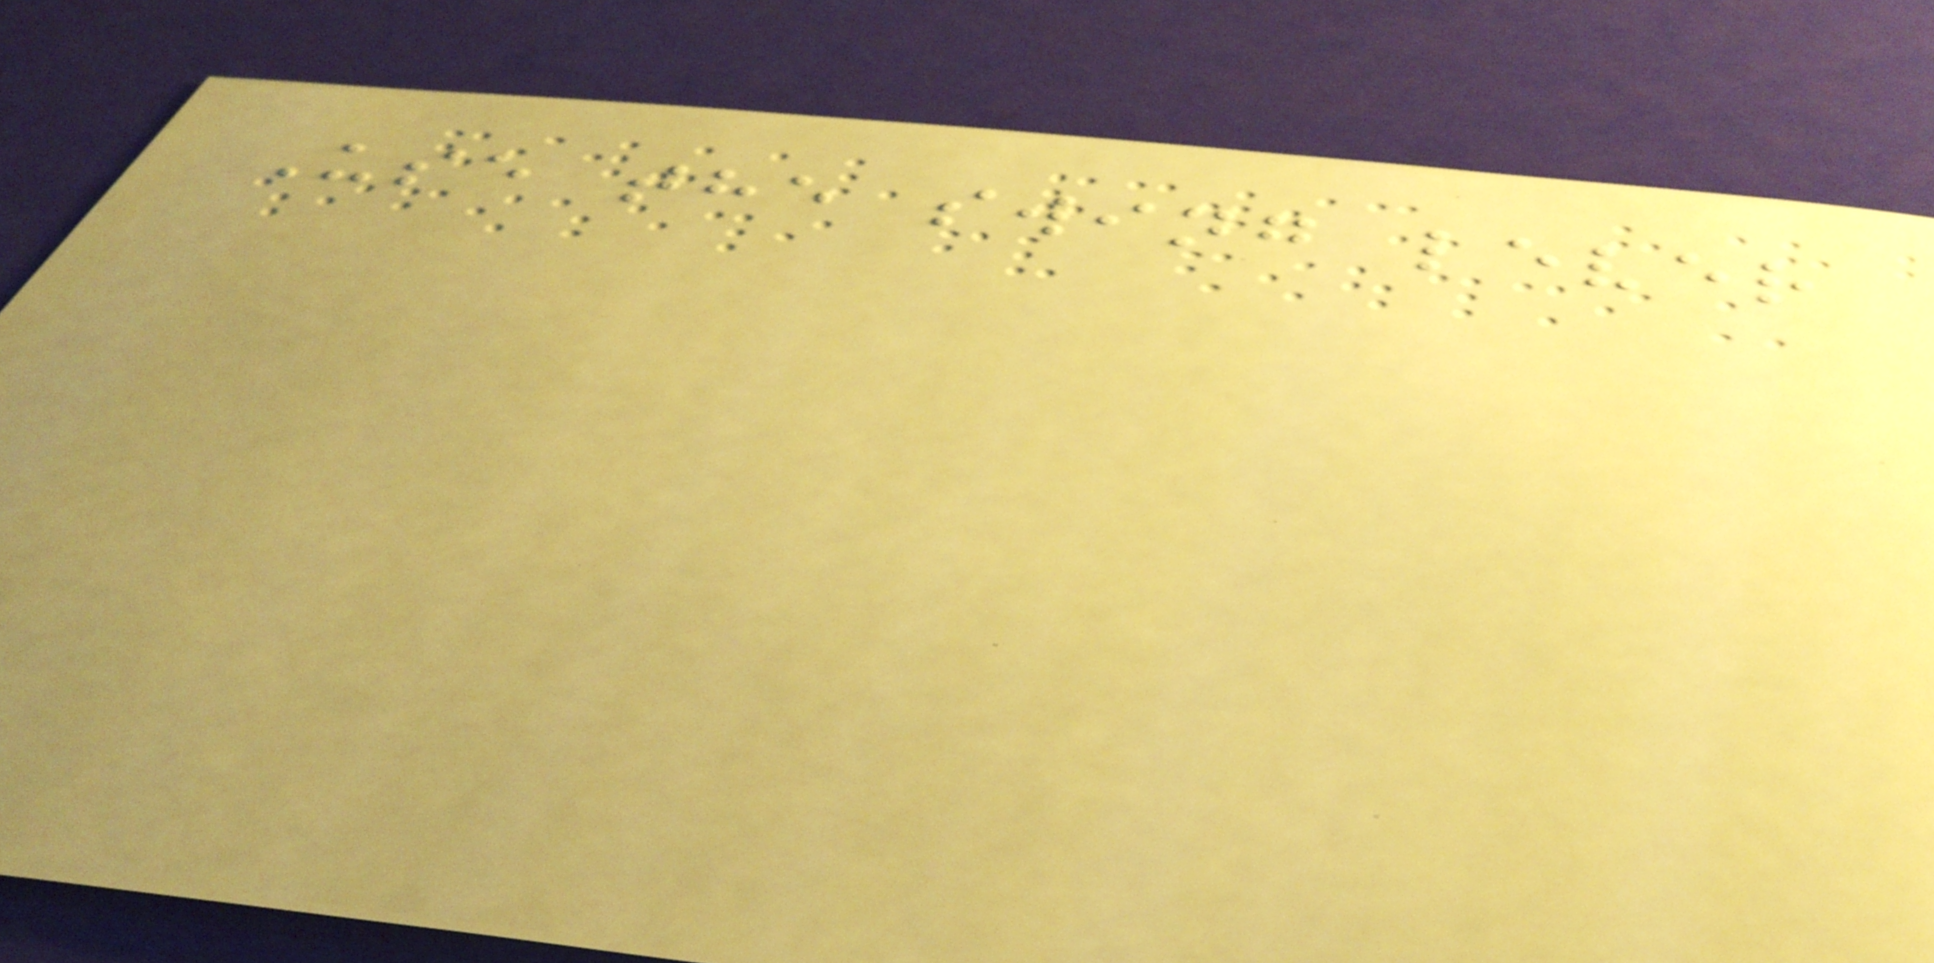Use the swing lever
